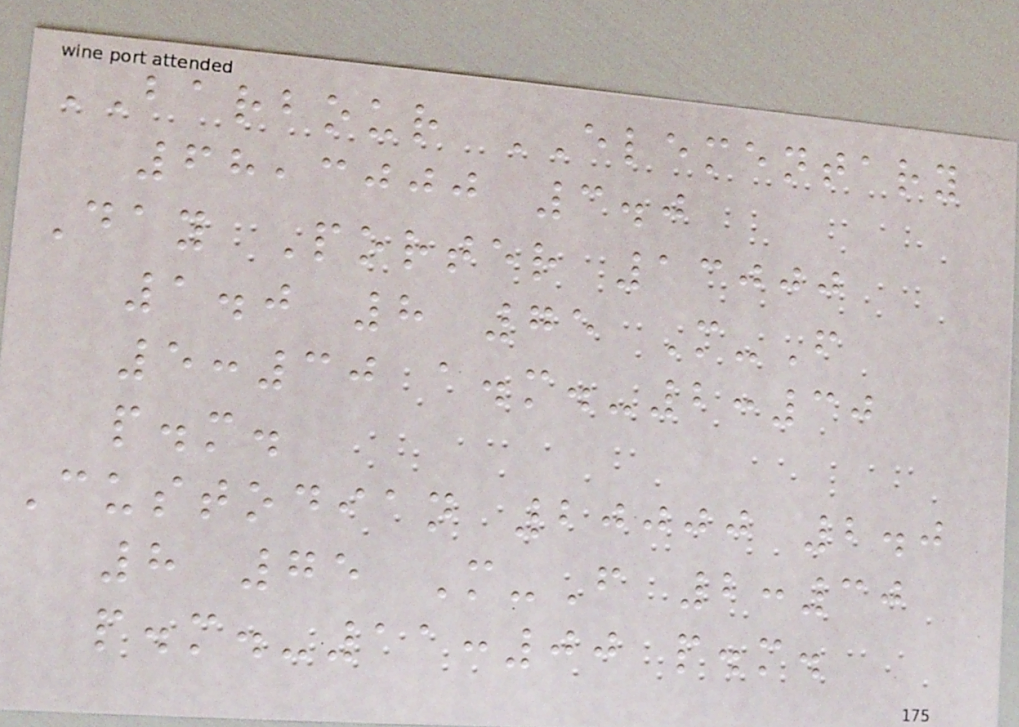BARBOUR ELEMENTARY
68,3000 3.0
Day Porter 13000
1.0 8 75 M-F
5:30 a.m.-2:30
p.m.
Custodian 20000 2.0
8 75 M-F 2:30
p.m.-11:00 p.m.
